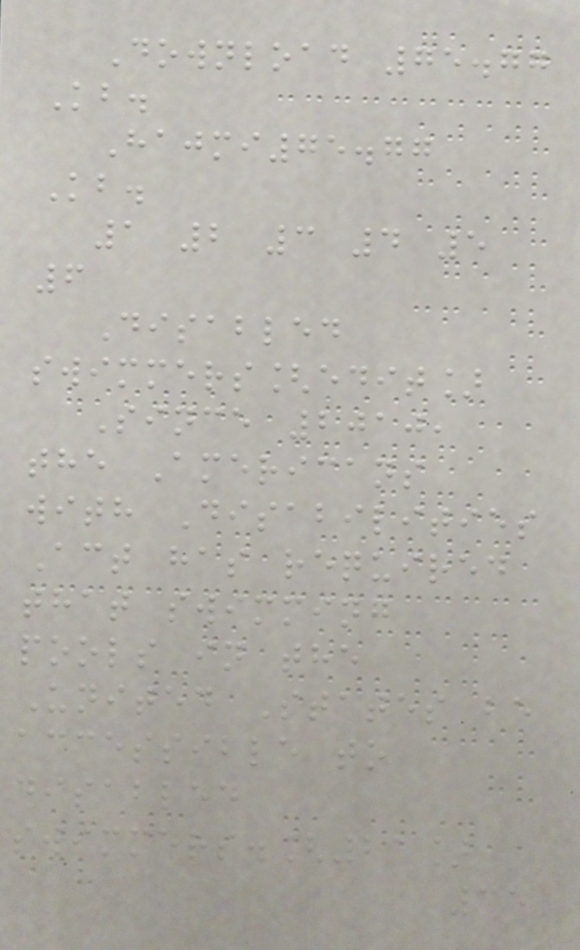Download 75.77
Kb.
Hajmi75.77
Kb.
1 2 3 4 5
6
Disabled
swimmers[edit]
Since 2010,
the Americans
with Disabilities
Act has required
that swimming
pools in the
United States be
accessible to
disabled
swimmers.[21]
35
